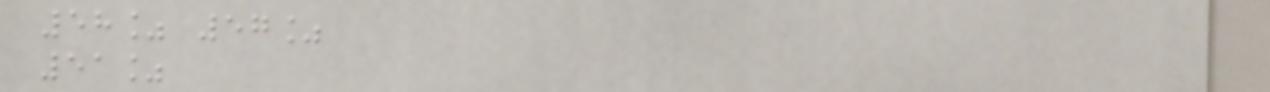58% 57%
51%
